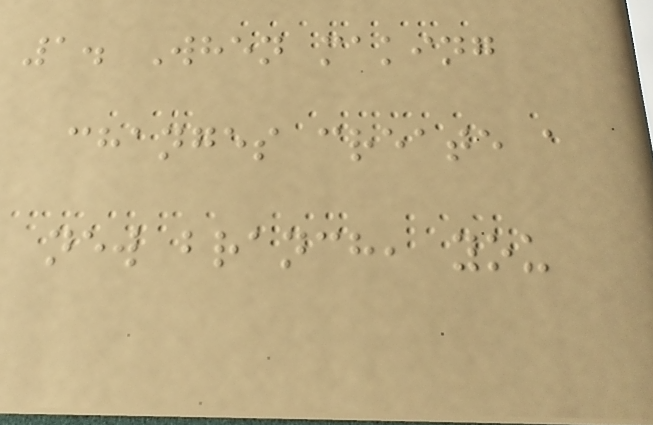1. When making
changes create a
new branch, you
